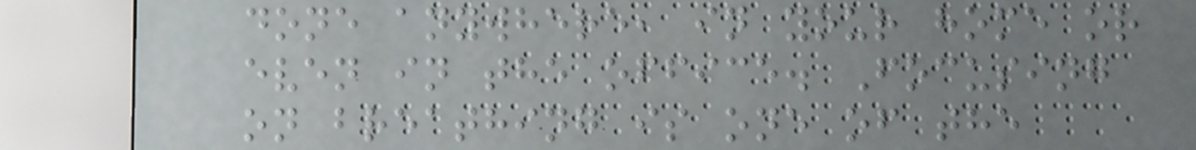done anywhere, in your home or
even in the office. Focusing
on breathing is one of the
